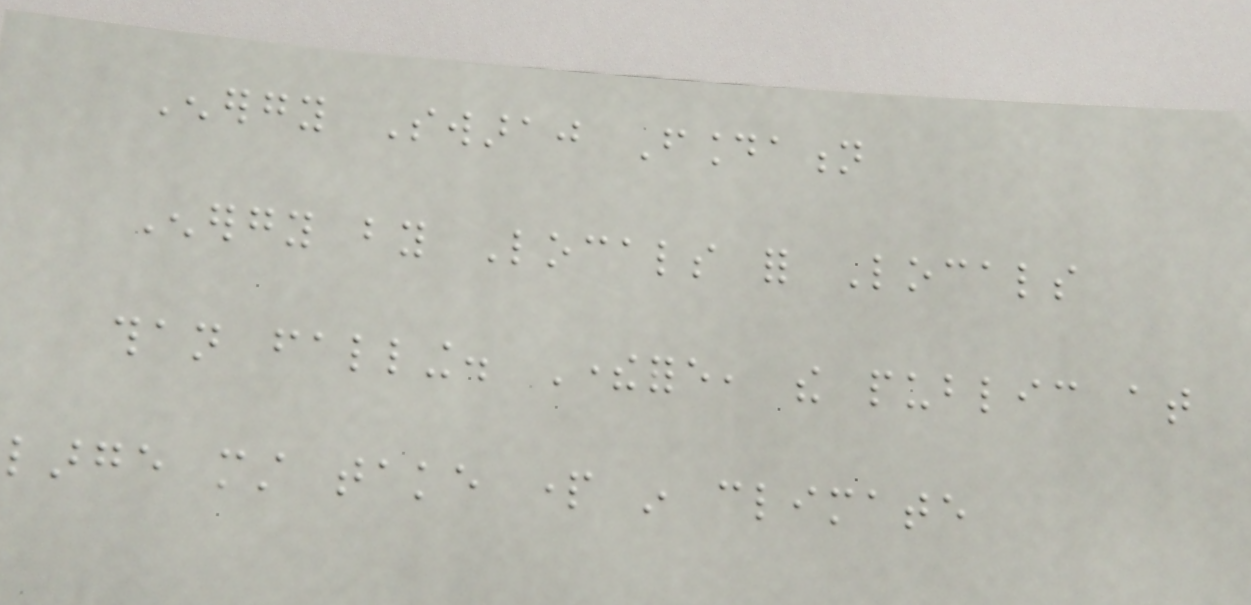Energy Swaraj Foundation
Energy by Locals for Locals
than falling. Therefore, the public at
large must take part in climate
